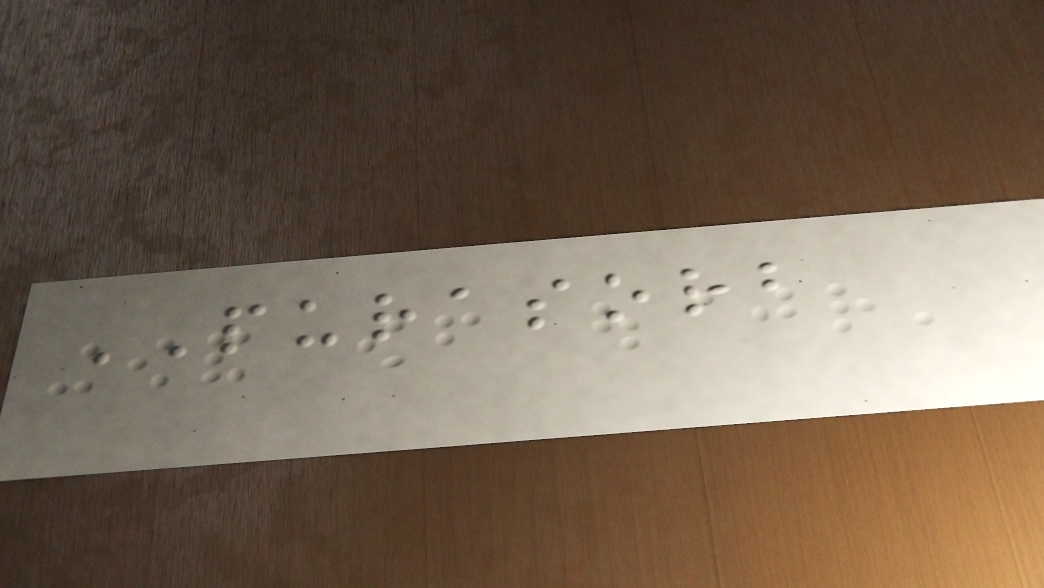PURASORB
